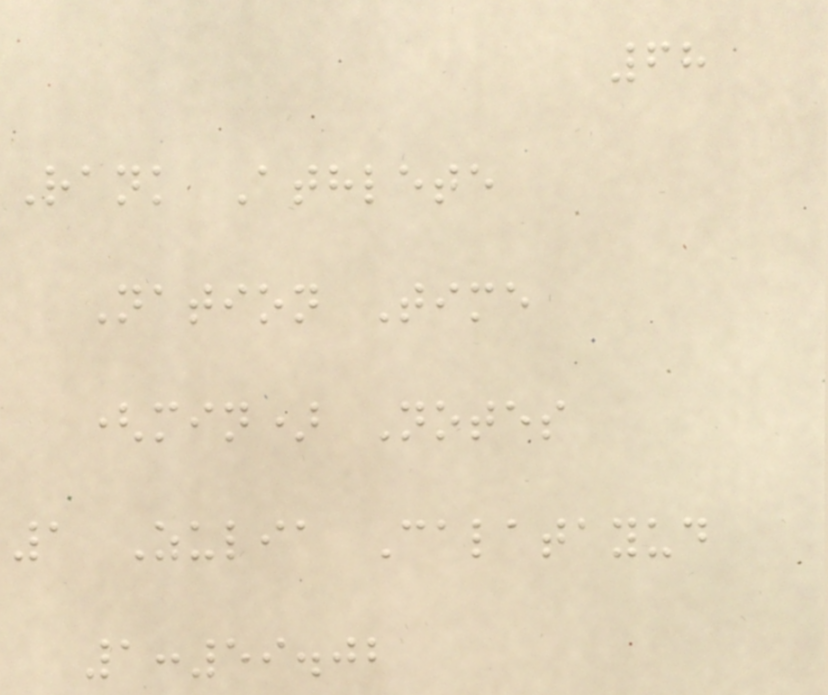68
Rank Athlete
Nation Time
(min) Notes
1 Zulia Calatayud
1:59.02
